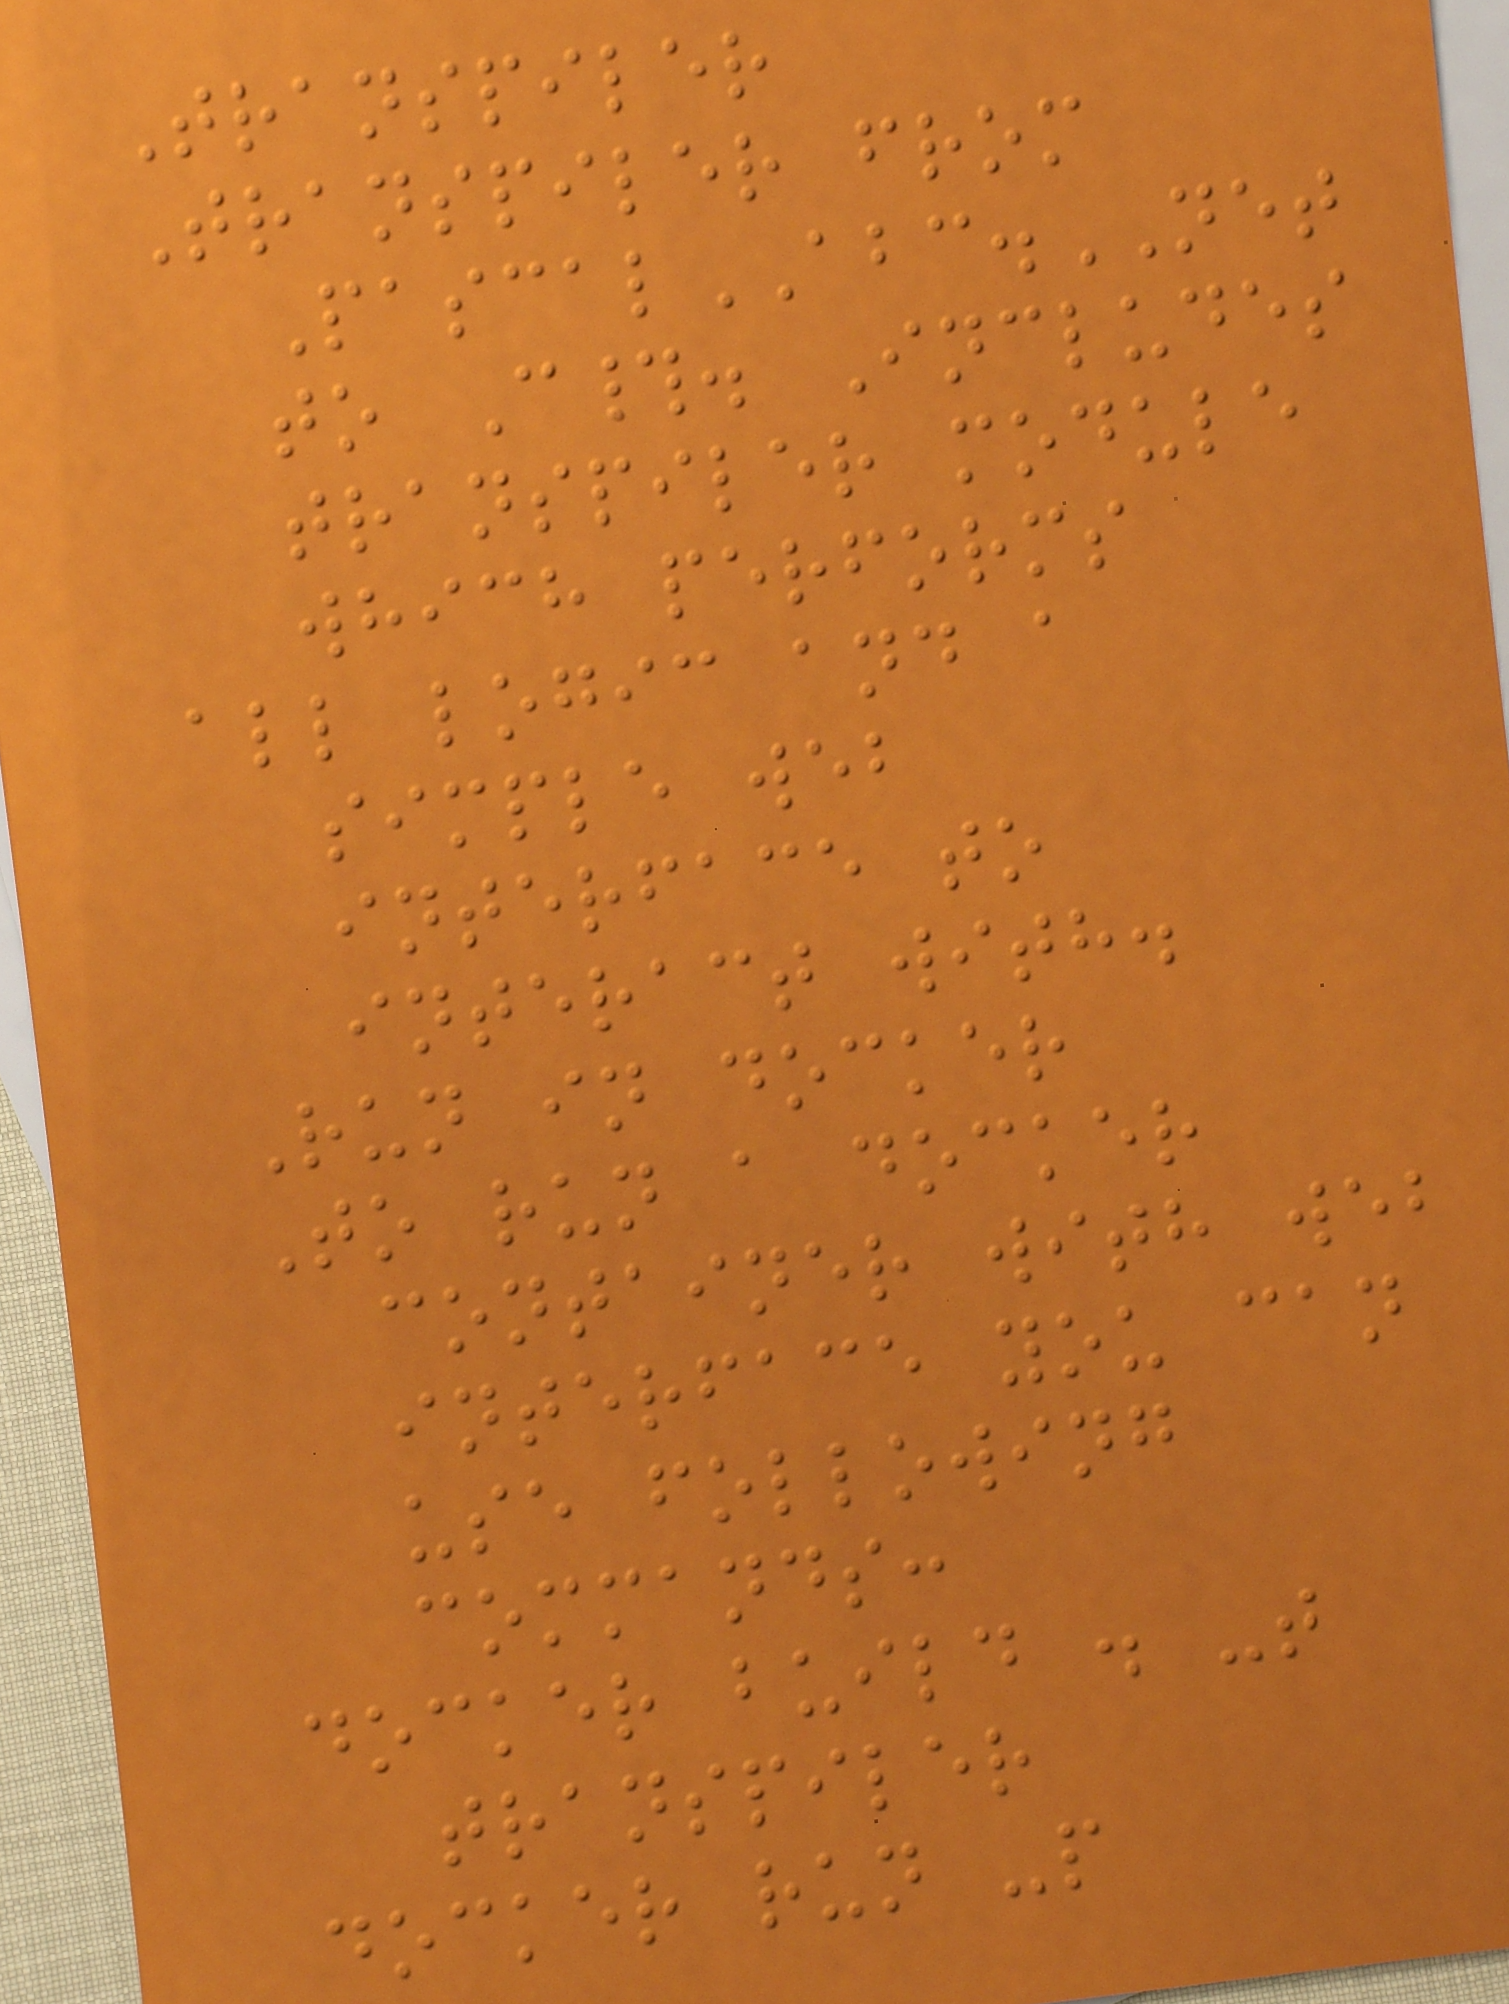Transpiler
Transpiler from
PascalABC.NET
to C#. Includes
transpiler module
which performs
all logic and a
simple web
interface to
interact with.
Run in docker
To run a docker
container with web
interface you can
use following
commands:
docker build . -t
transpiler
docker run -p
